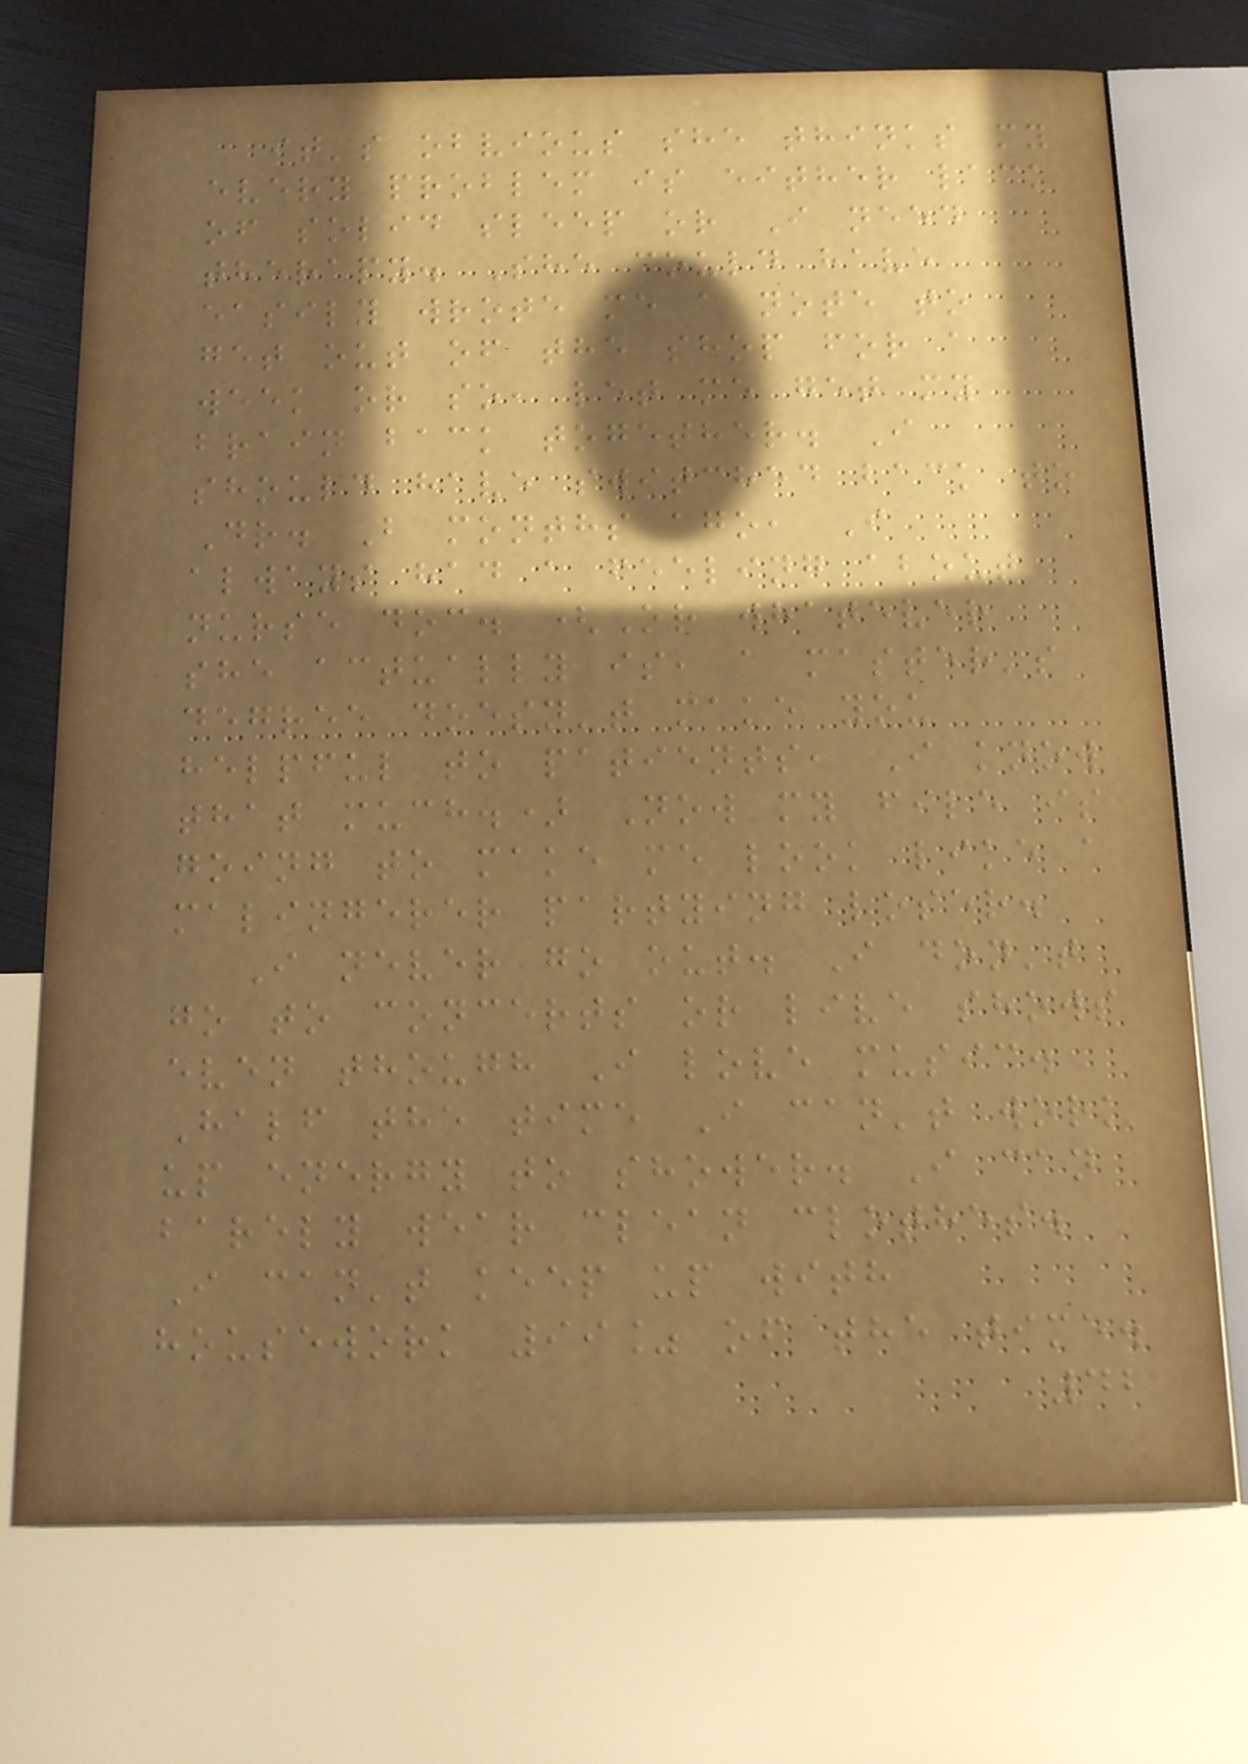it's obvious she thinks my
every problem is either lack
of solid sleep or I need
therapy. She could have
easily wrote me a note to
get out of the shop for a
week or so, let me get my
brain back together. I
should have switched back to
Dr. B months ago, I
always had a feeling about
nurse doc. (Or whatever
she actually is, a master's
degree doesn't make you
helpful to patients, I know
that much.) Now my file is
going to make me look like a
malingerer partying loser.
I never go out. I don't
go to concerts or live shows
even though I love music.
Half the time I can't work
up energy to shower. I can
barely wear clean clothes.
I can't keep up with
housework 99% of the time.
42
